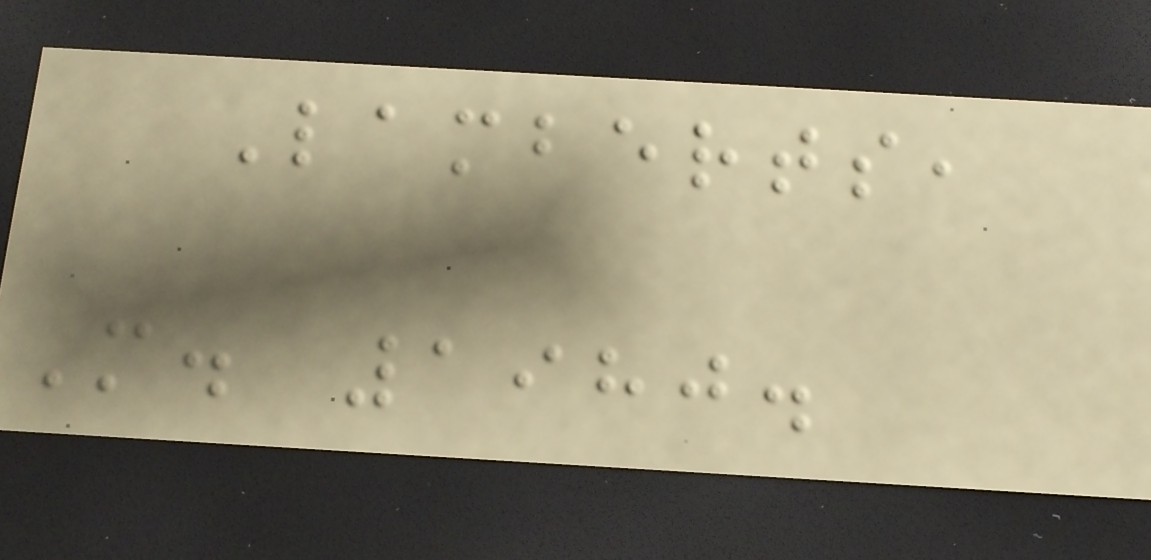Lamberts,
M. 1980.
